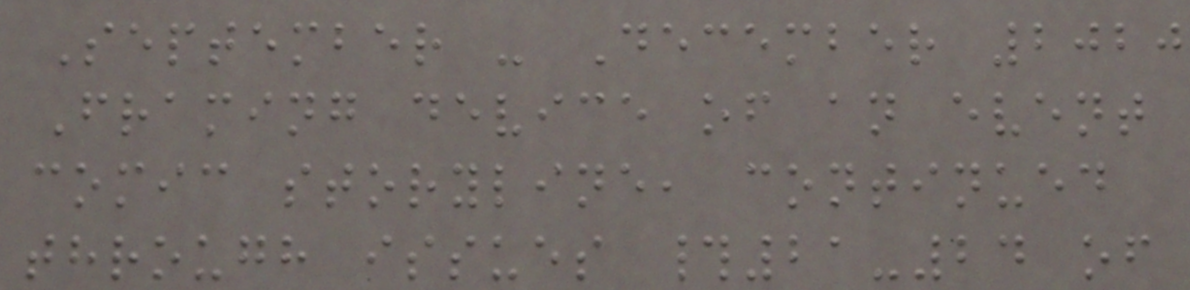September - December 2020
Framing device of an event
comic storyline, continued
through issues #21-24 of
